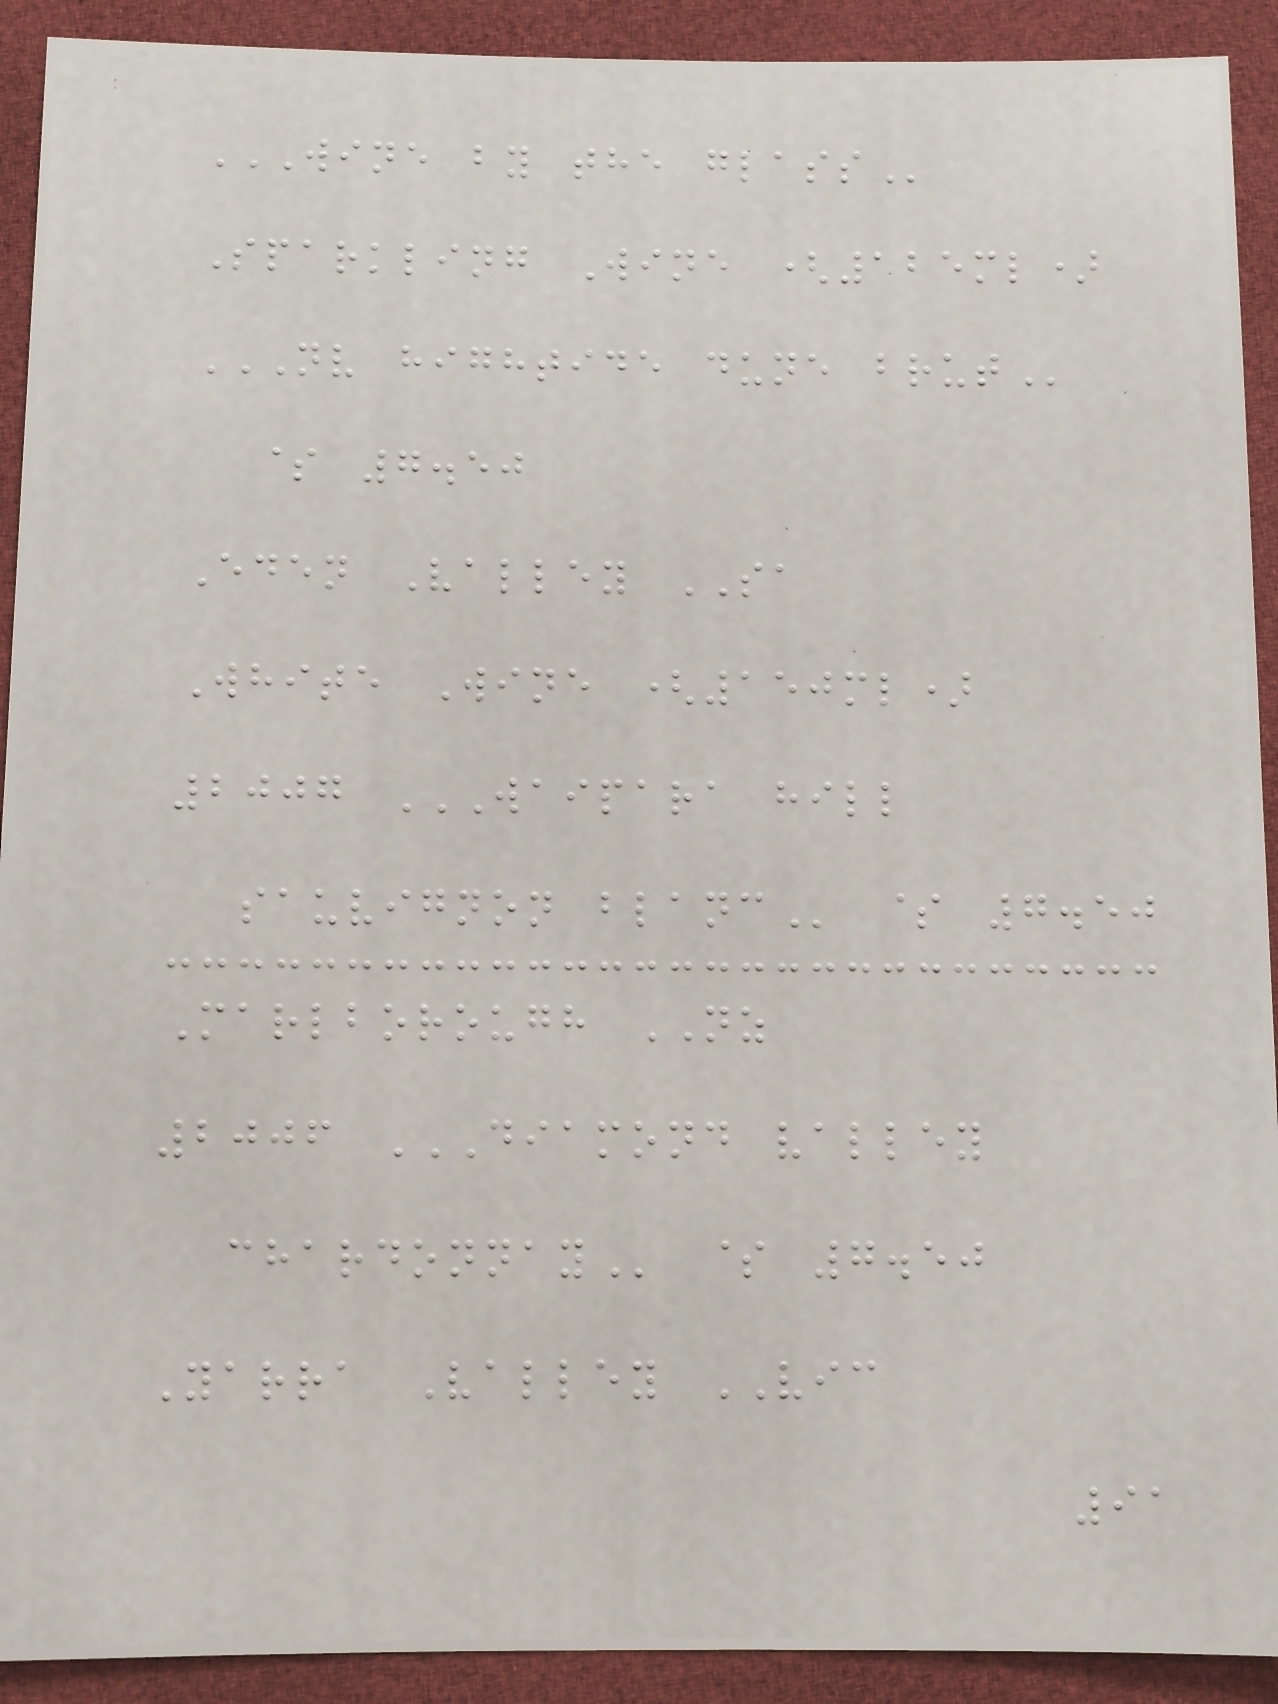WINE BY THE GLASS
Sparkling Wine (125ml)
NV HIGHTIDE DUNE BRUT
$ 7.50
Eden Valley SA
White Wine (150ml)
2007 WAIPARA HILL
SAUVIGNON BLANC $ 7.50
Marlborough NZ
2006 DIAMOND VALLEY
CHARDONNAY $ 7.50
Yarra Valley VIC
91
